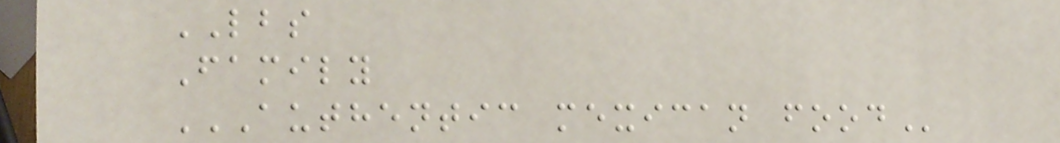LBS
Family
AUTHENTIC MEXICAN FOOD
